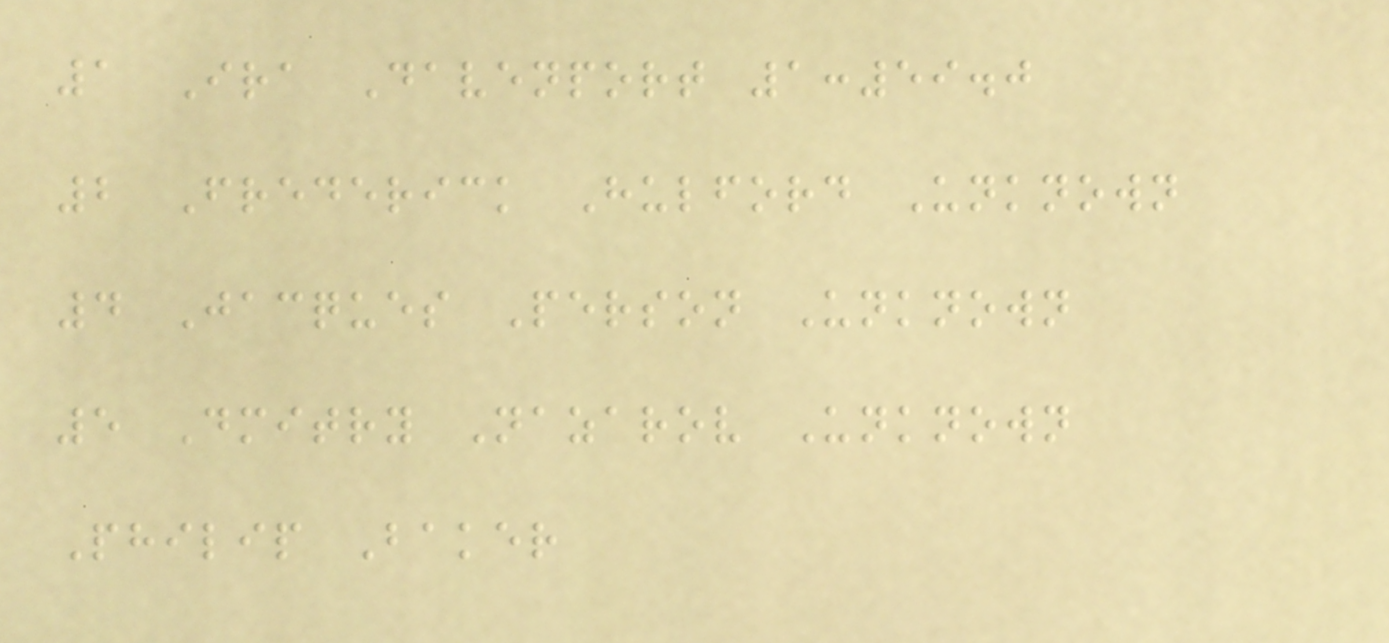1 Ira Davenport 1:59.0
2 Frederick Hulford Unknown
4 Jacques Person Unknown
5 Dmitry Nazarov Unknown
Philip Baker
